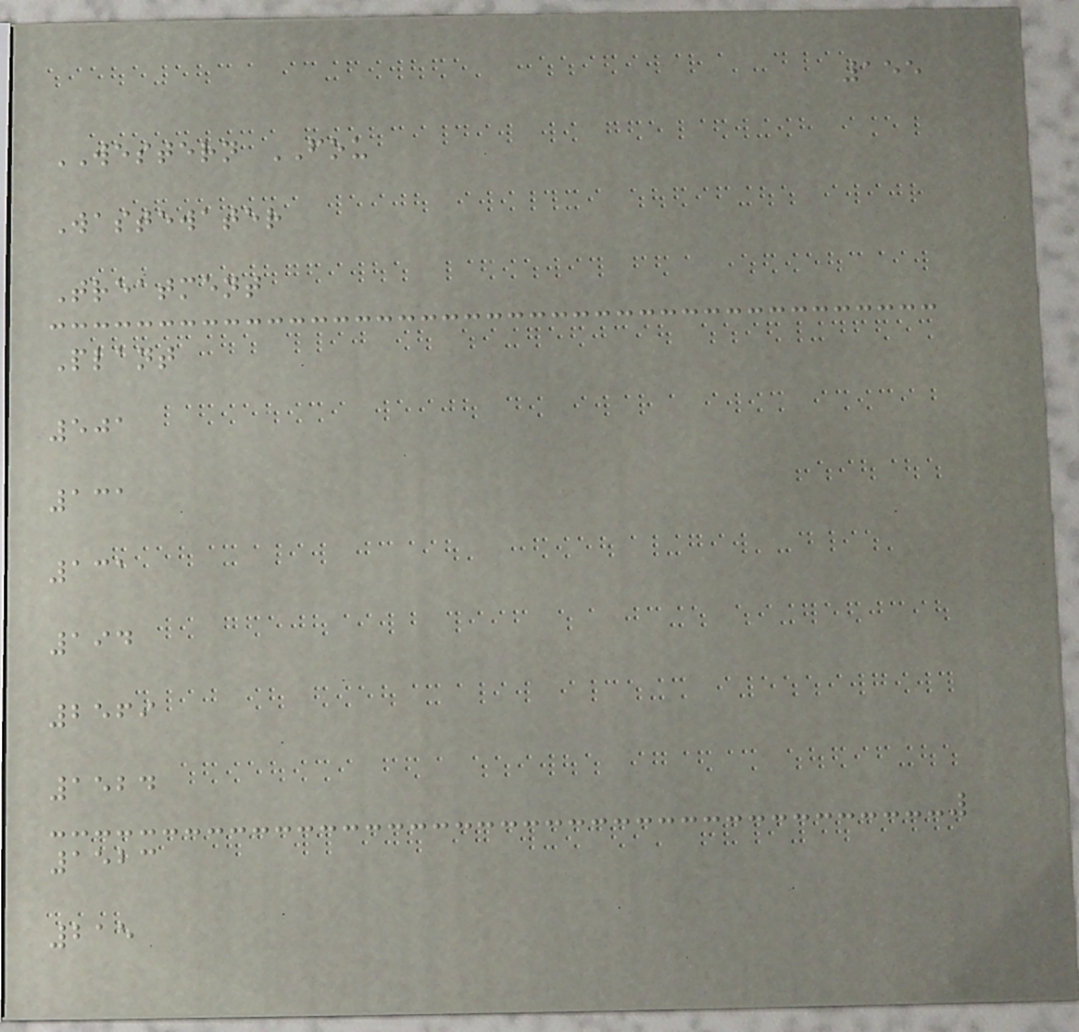155
WESTERN FOU
Wastewater
Treatment
Plant
501
131
131
194
2569
1524
1523
215
